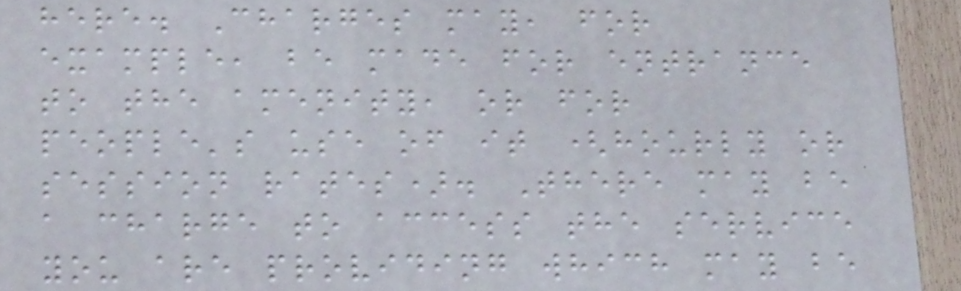here. Charges may, for
example, be made for entrance
to the amenity, or for
people's use of it (hourly or
session rates). There may be
a charge to access the service
you are providing which may be
